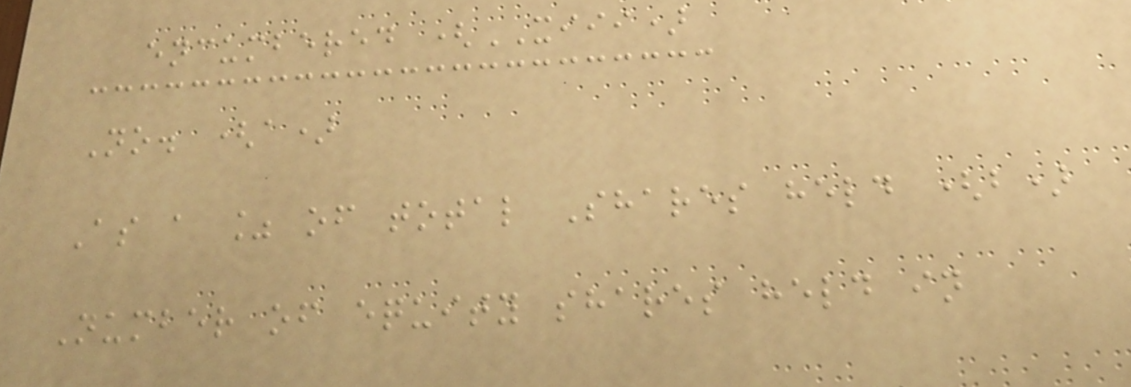encumbered (XIII)
No. (a)
As a % of total Shares held (b)
Number of equity shares held in
